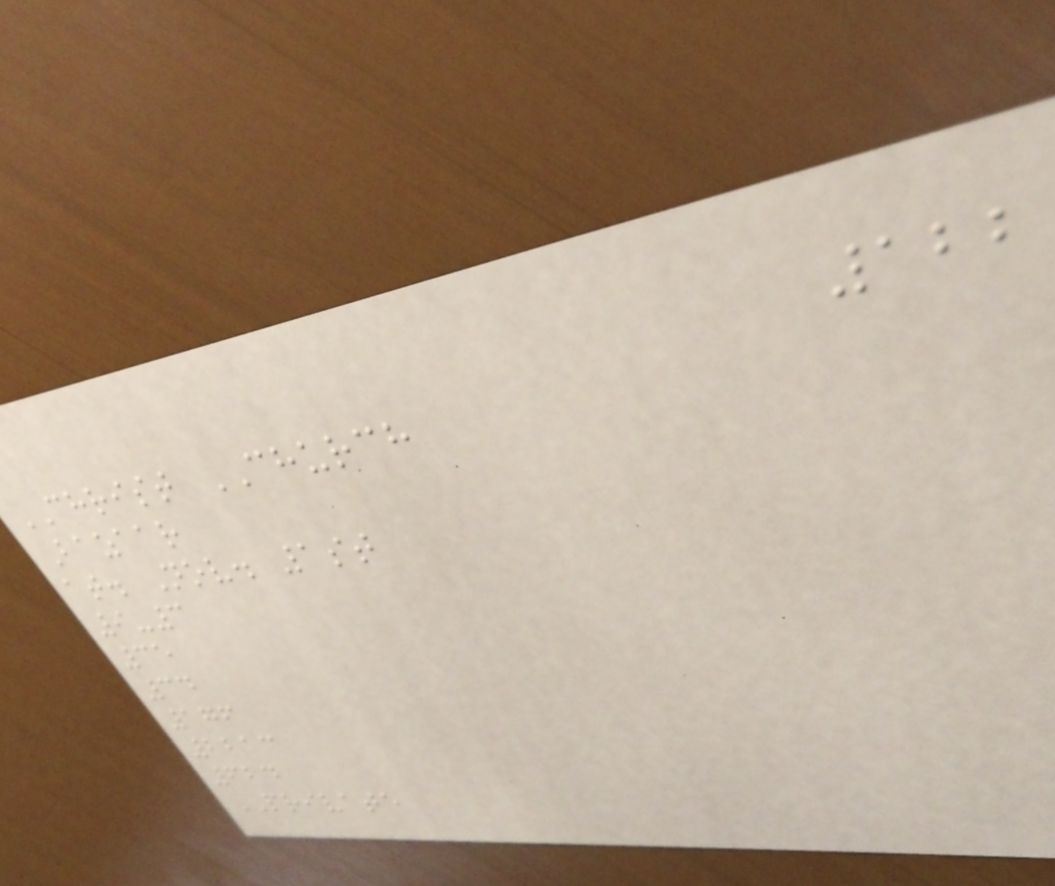122
CHRIST CHURCH
Bazaar
at. Nov. 1st
9-3
35
34
176
2213
624
PRIVATE
